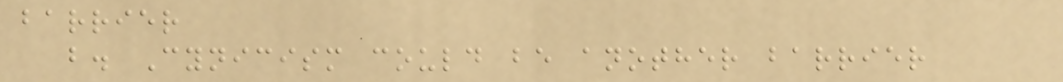barrier
b. Cynicism could be another barrier
